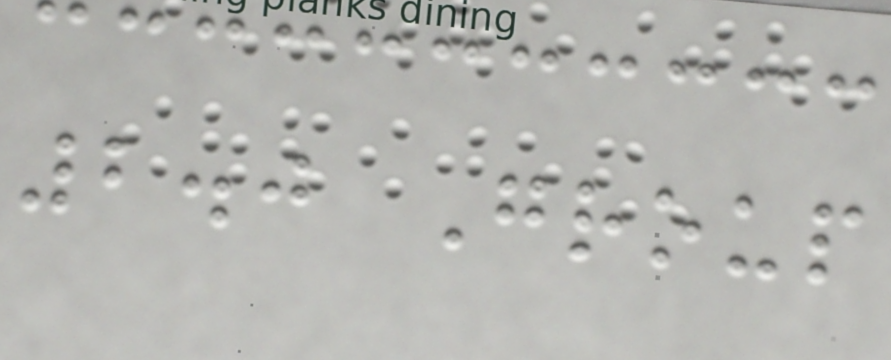2.0 Group
